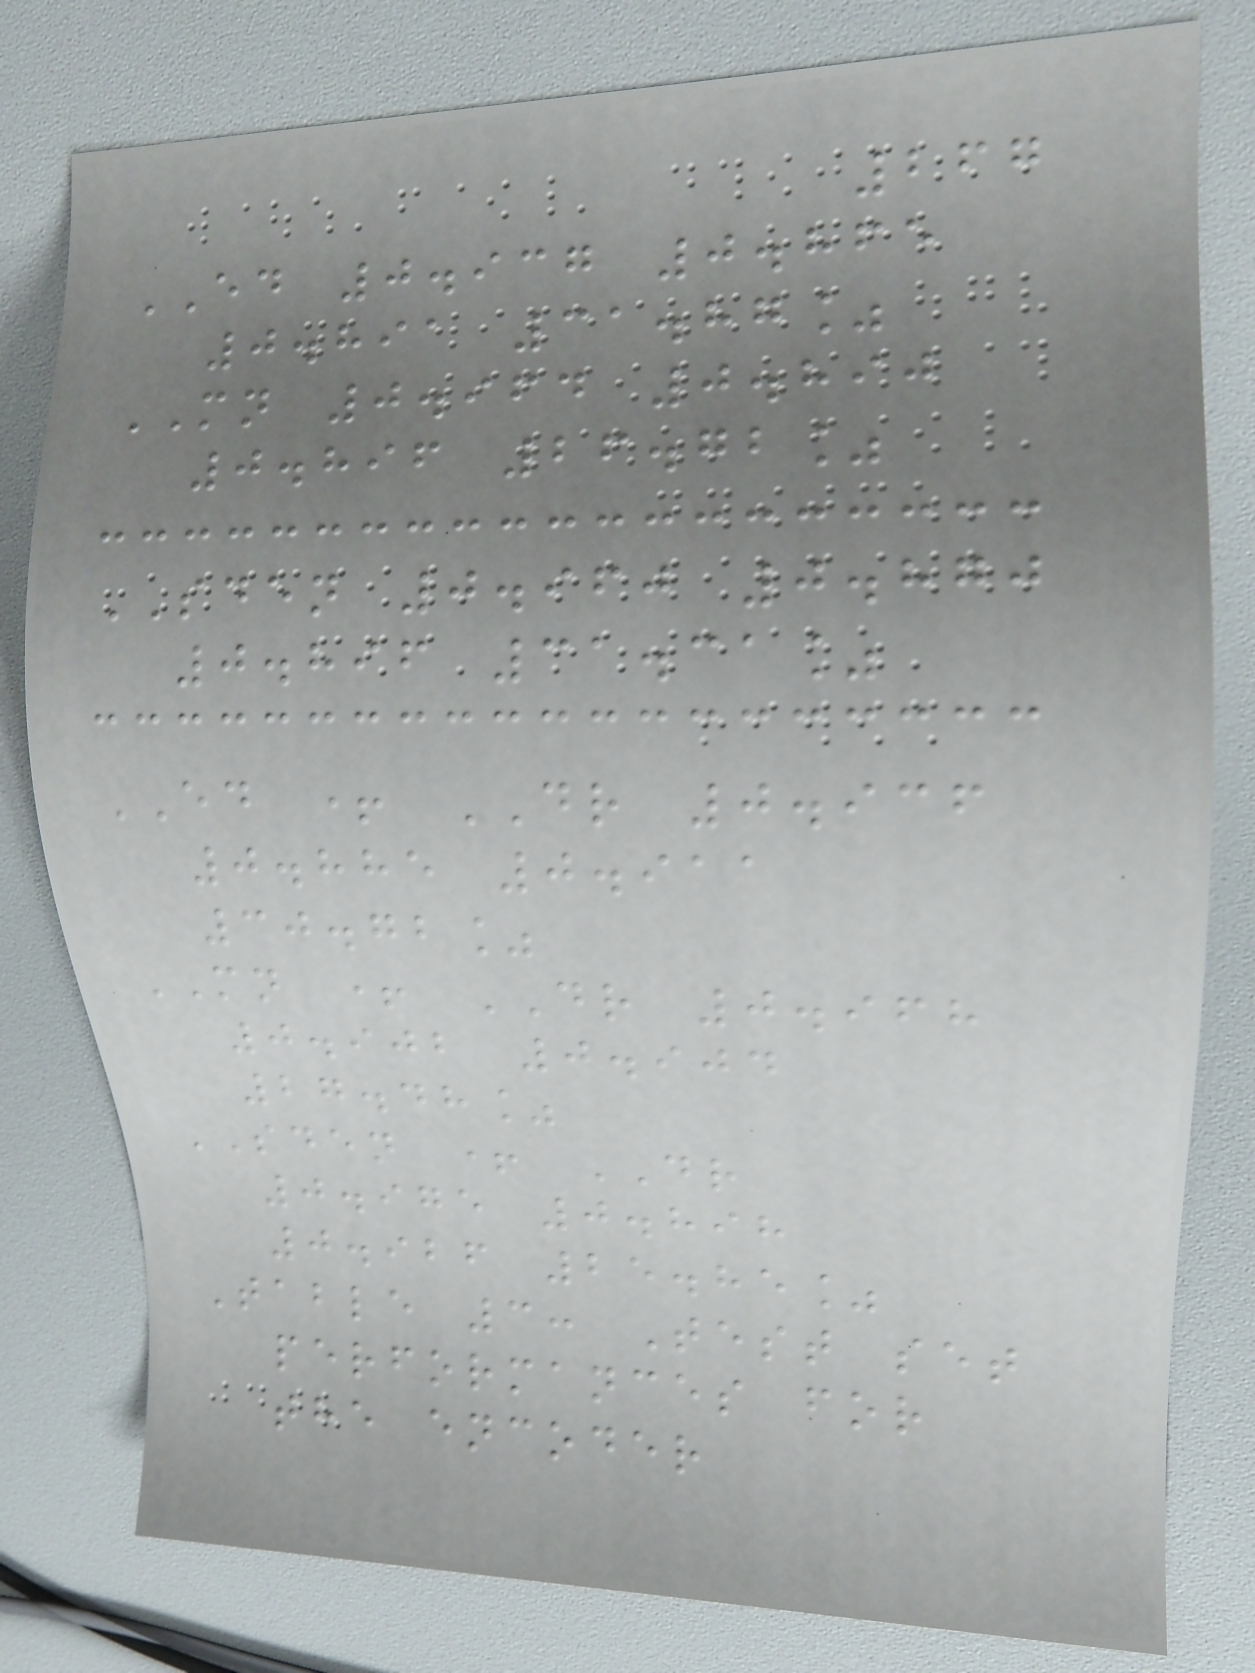267
ED 0.937 0.865
0.891 31.87%
MN 0.964 0.890
0.896 26.72%
SDEN 0.960 0.870
0.896 31.31%
ED + DR 0.936
0.885 0.911
30.72%
MN + DR 0.968
0.902 0.904
27.48%
SDEN + DR
0.975 0.898
0.926 25.85%
Table 3: Test set
performances for
the encoder
